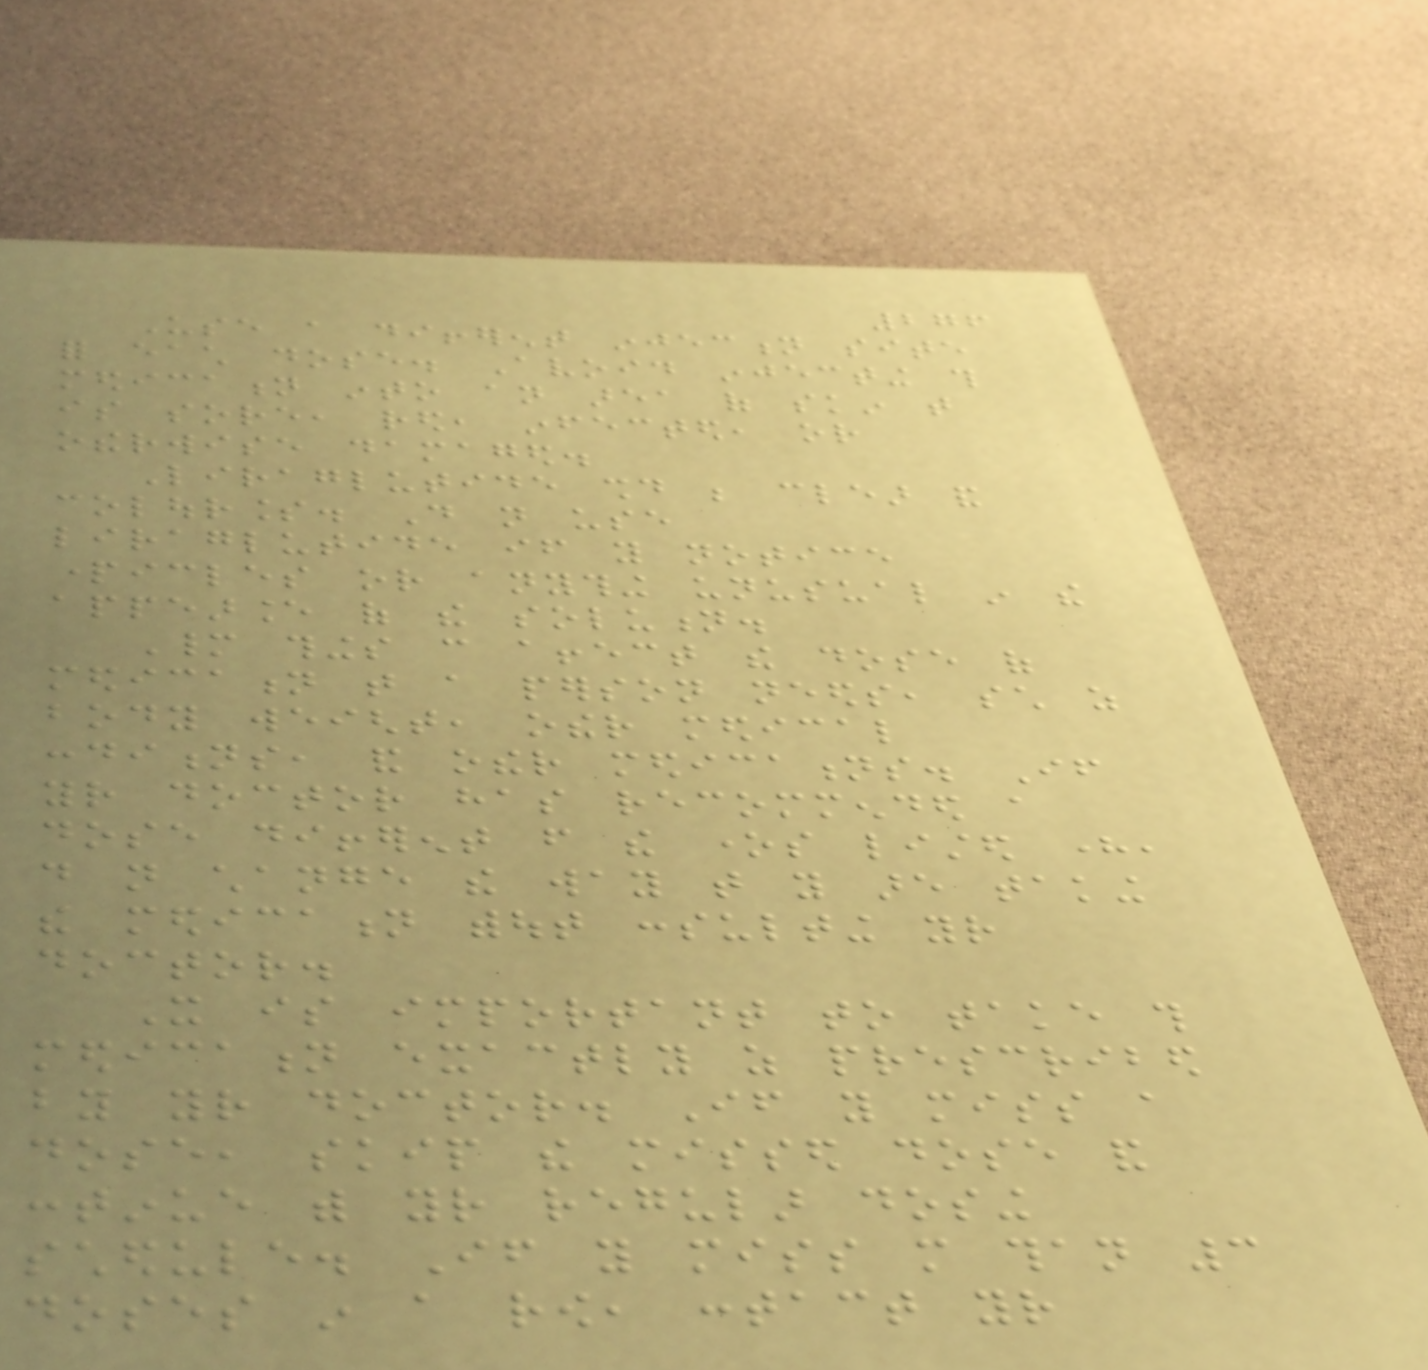276
Use a different injection site
for each dose. Avoid injecting this
medication into an area of skin that
is sore, red, infected, or
otherwise damaged.
Liraglutide should be clear and
colourless. Do not use
liraglutide if you notice
particles or anything unusual in the
appearance of the solution.
Many things can affect the dose of
medication that a person needs, such as
body weight, other medical
conditions, and other medications. If
your doctor has recommended a
dose different from the ones listed here,
do not change the way that you are taking
the medication without consulting your
doctor.
It is important to take this
medication exactly as prescribed
by your doctor. If you miss a
dose, skip the missed dose and
continue with your regular dosing
schedule. If you miss more than 3
doses in a row, contact your
